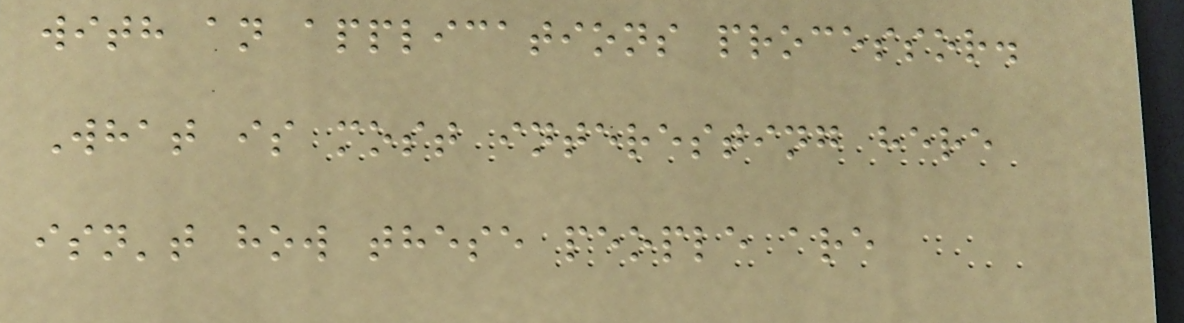with an applications processor.
What is most interesting here
isn't how these people are
